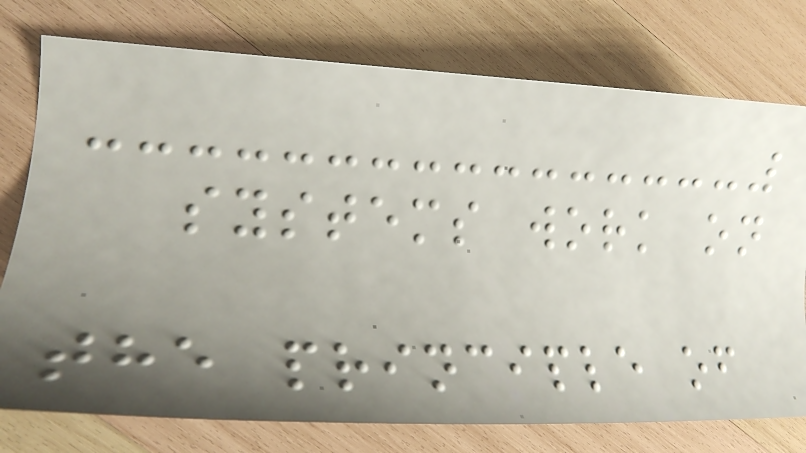systems work on
the principle of
